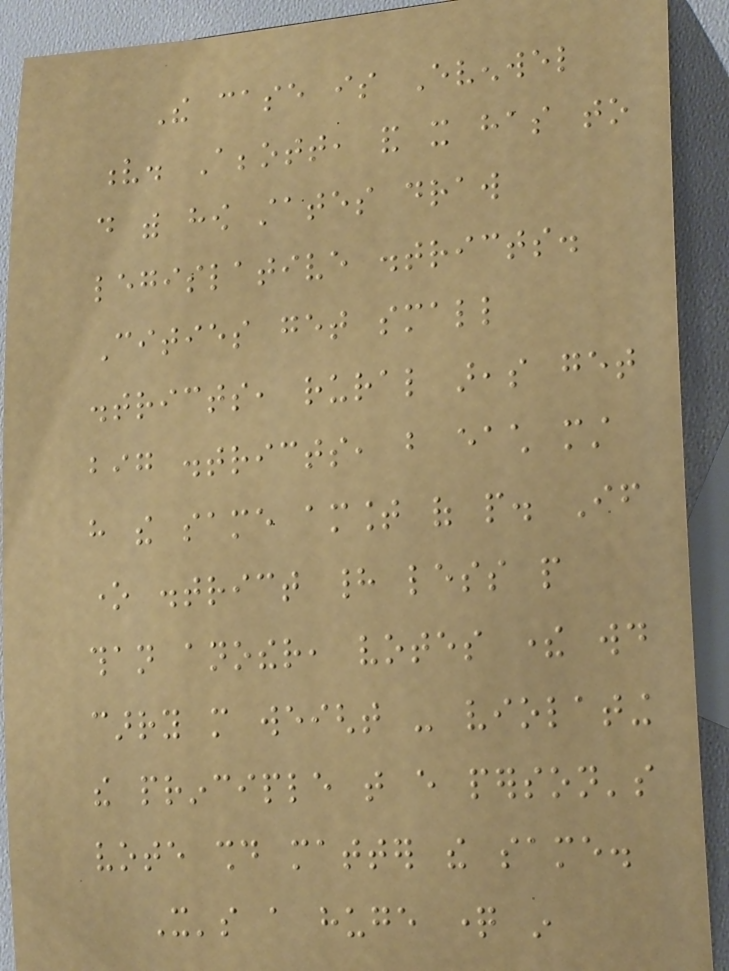The case is Evenwel
v. Abbott, and it has to
do with how states draw
legislative districts.
Cities get small
districts, rural areas get
big districts, but each must
have the same amount of people. If
one district had less people
than another, votes there would
carry more weight - violating
the principle that every person's
vote should matter the same.
It's a huge question in
